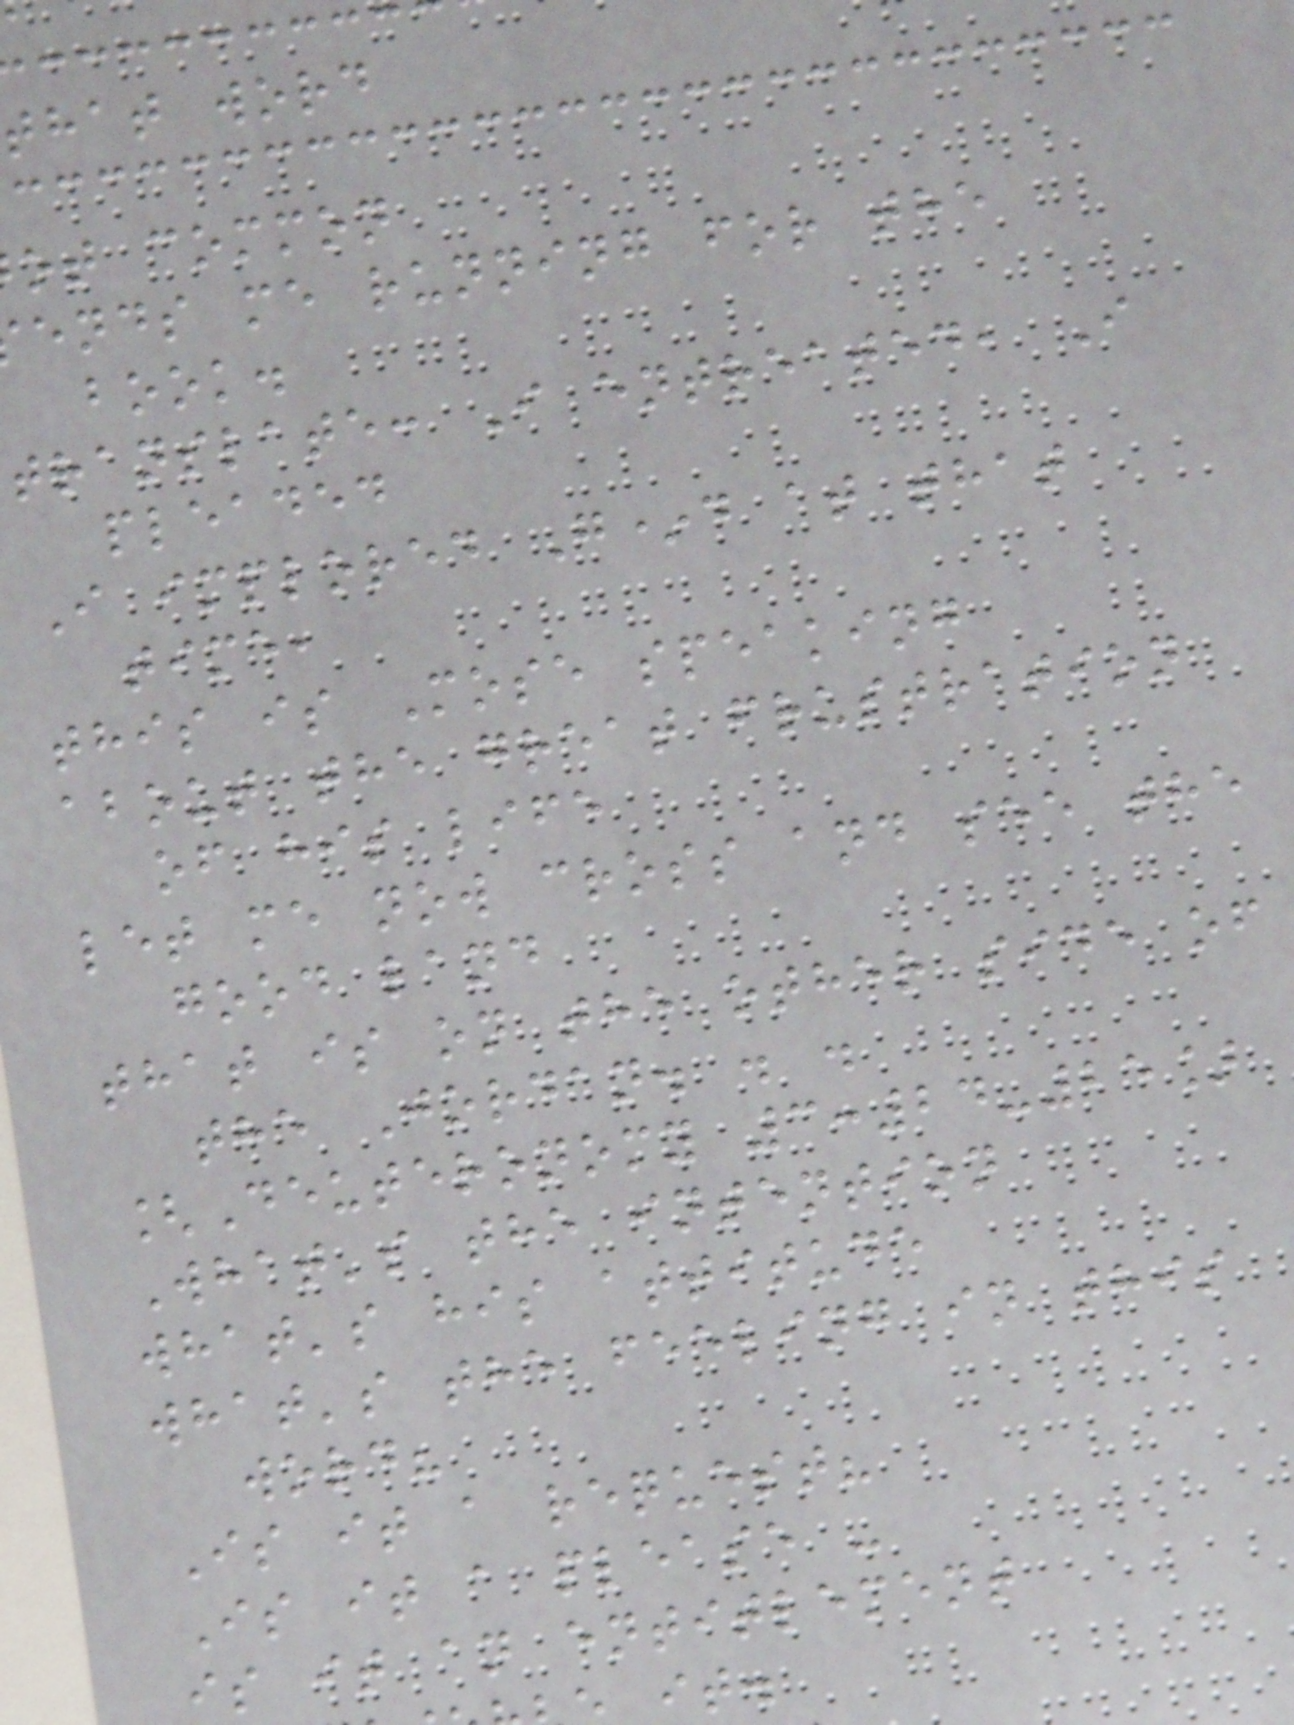that word
ot common
ends me running for the
book.
translate: I entreated, I
pleaded
I implored G*d at that
time,
this is Mose speaking
about the great frustration
of his life
let me now cross and see the
good land
that is on the other side of
the Jordan. . .
[Deuteronomy 3:24-25]
What's the intention
what's his attitude
what's the feeling in this
word?
Is it a request?
Is it a please -
is it an entitlement
